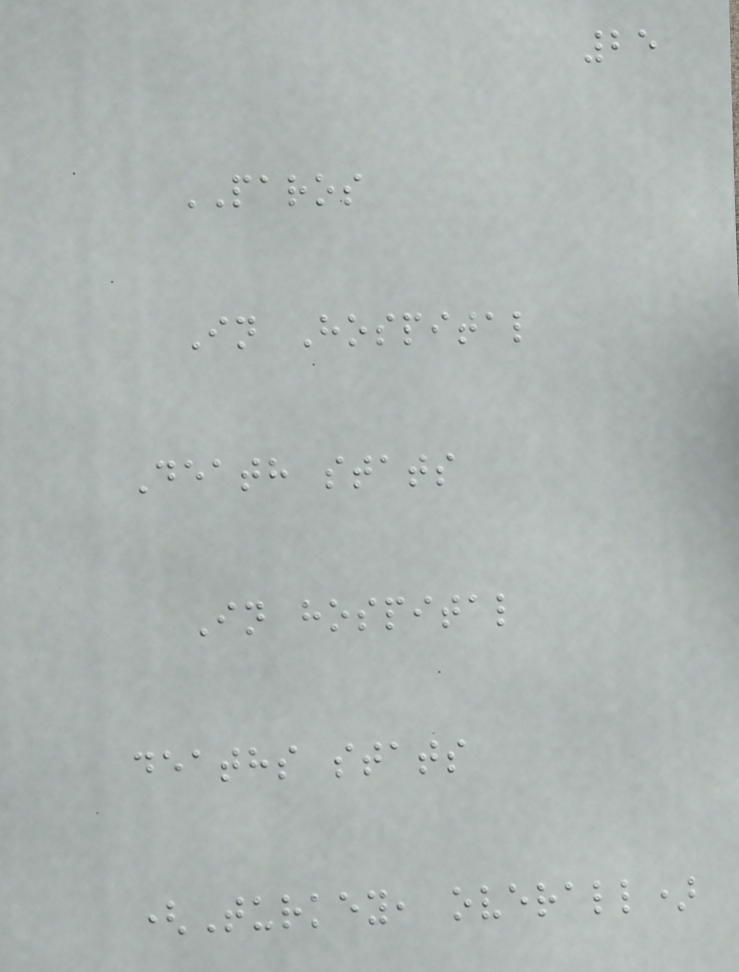25
PAROS
In Hospital
Death stats
In hospital
deaths stats
(Turkey, overall)
